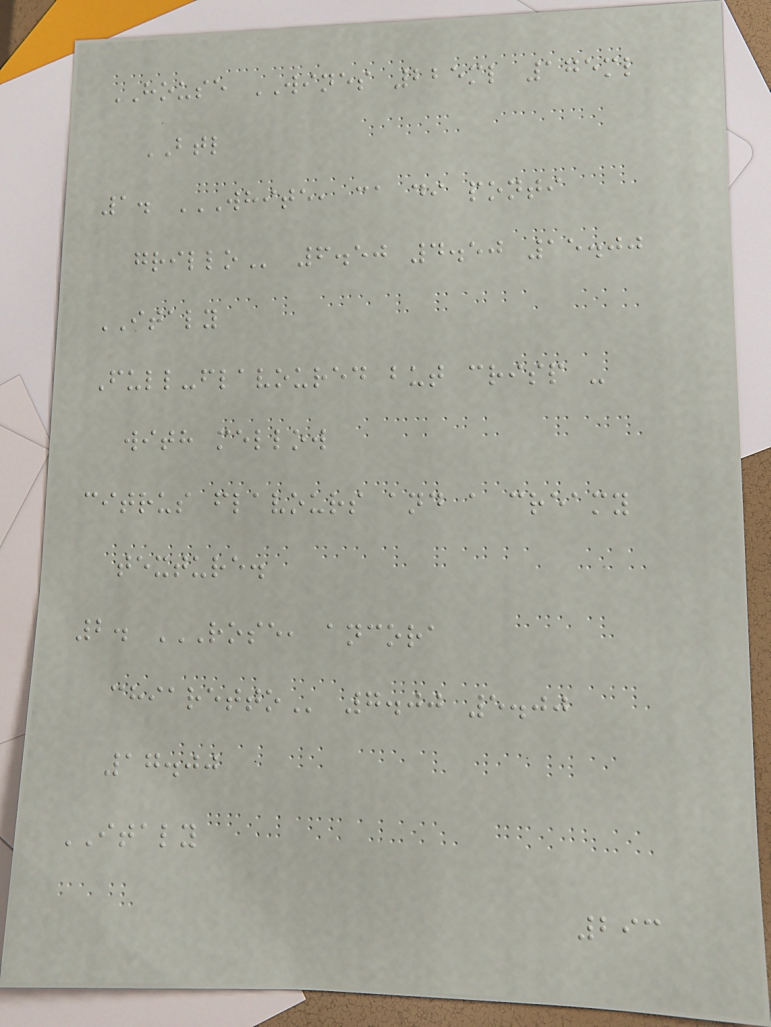HOUSE WINES 225ml 175ml
BTL
1. WHITE, CA DI PONTI
GRILLO 6.50 4.50 15.00
ITALY
Full-flavoured but crisp -
with mellow
citrus flavours and a creamy
texture.
2. ROSE, ANCORA
CHIARETTO 7.00 5.00
17.00
ITALY
293
